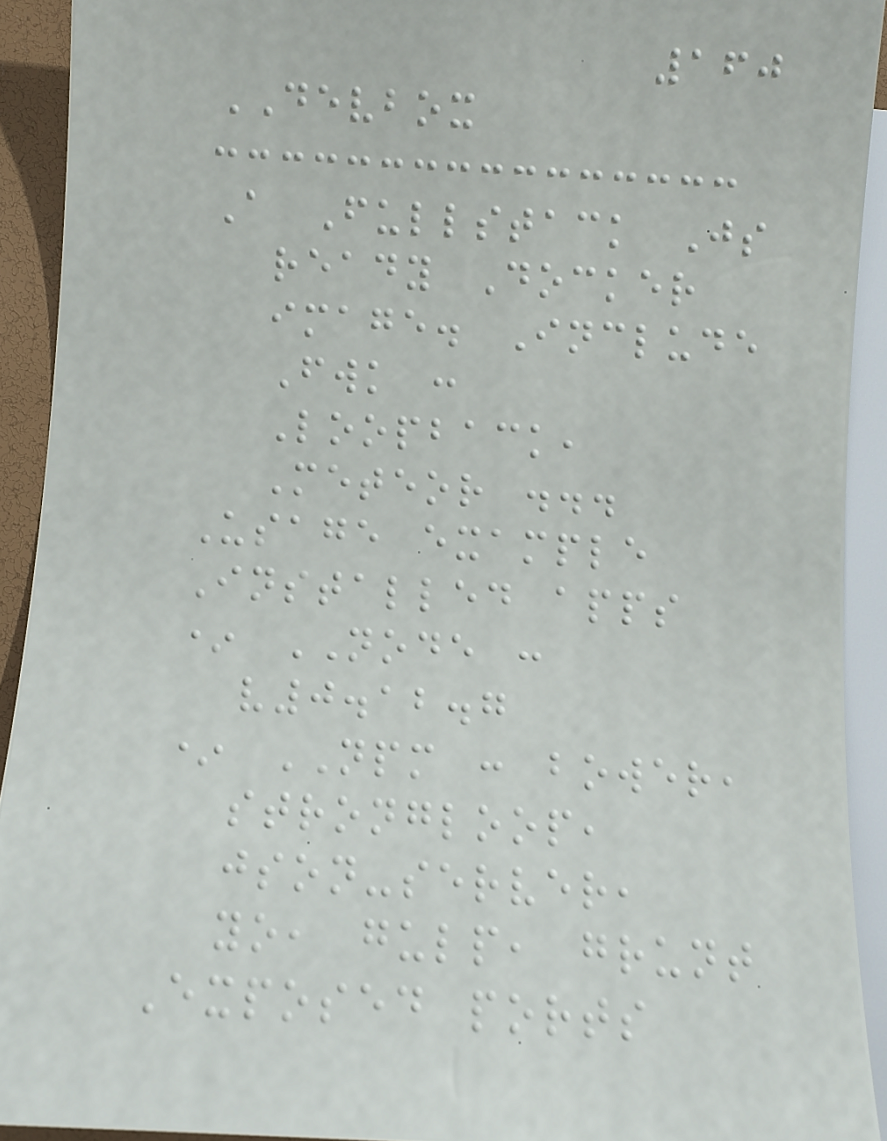160
DEVBOX
A Fullstack Js
ready Docker
image. Include
Fwk :
Loopback,
Meteor ...
Usage example
Installed apps
* NODE :
v0.12.7
* NPM : bower,
strongloop,
json-server,
yo, gulp, grunt
Exposed ports
